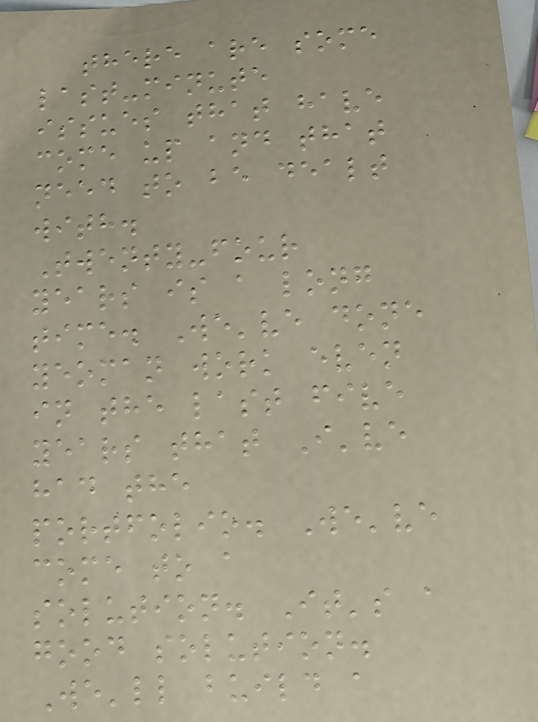there are some
last-minute
issues that have
come up and that
need to be dealt
with.
Twenty-four
years is a long
time. We've done
yeoman work even
in the last five
years that I've
had the
portfolio. We've
come to a
solution. It's a
good solution.
We'll build a
